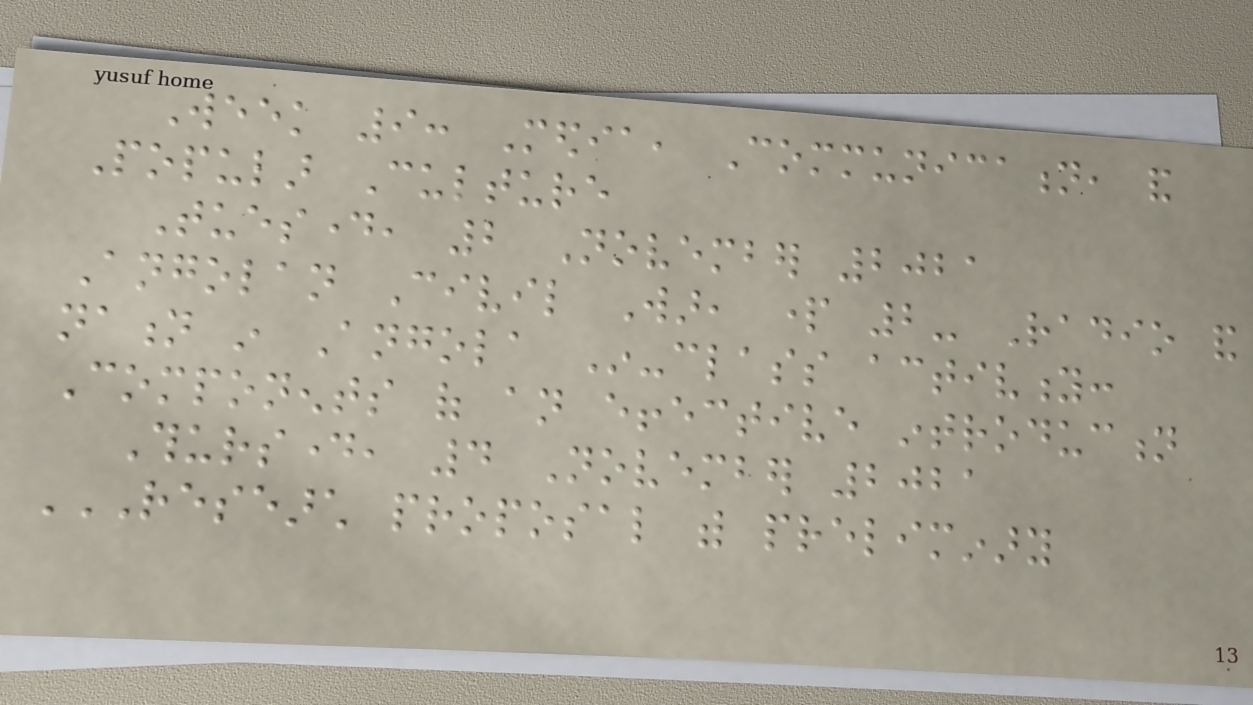Week 9: Media, Communication, and
Popular Culture
Tuesday, 2 November 2021
Angolan Civil War, part 2- Radio and
nation in Angola In-class activity:
Components of an effective introduction
Thursday, 4 November 2021
RESEARCH PROPOSAL WITH PRELIMINARY
